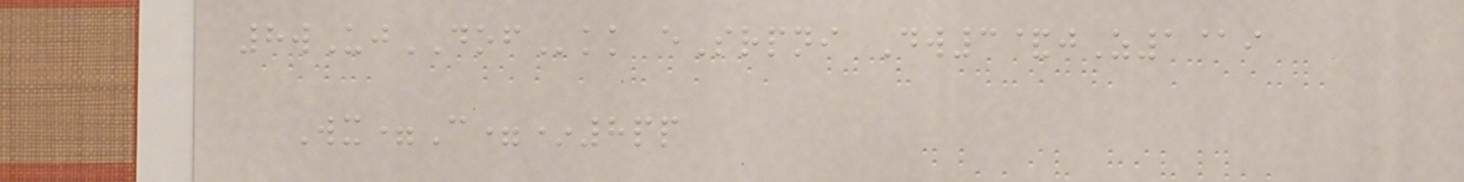8wUjDOFkk eSrpni Dw3&jZ1@i
Wx=C=*8pp
